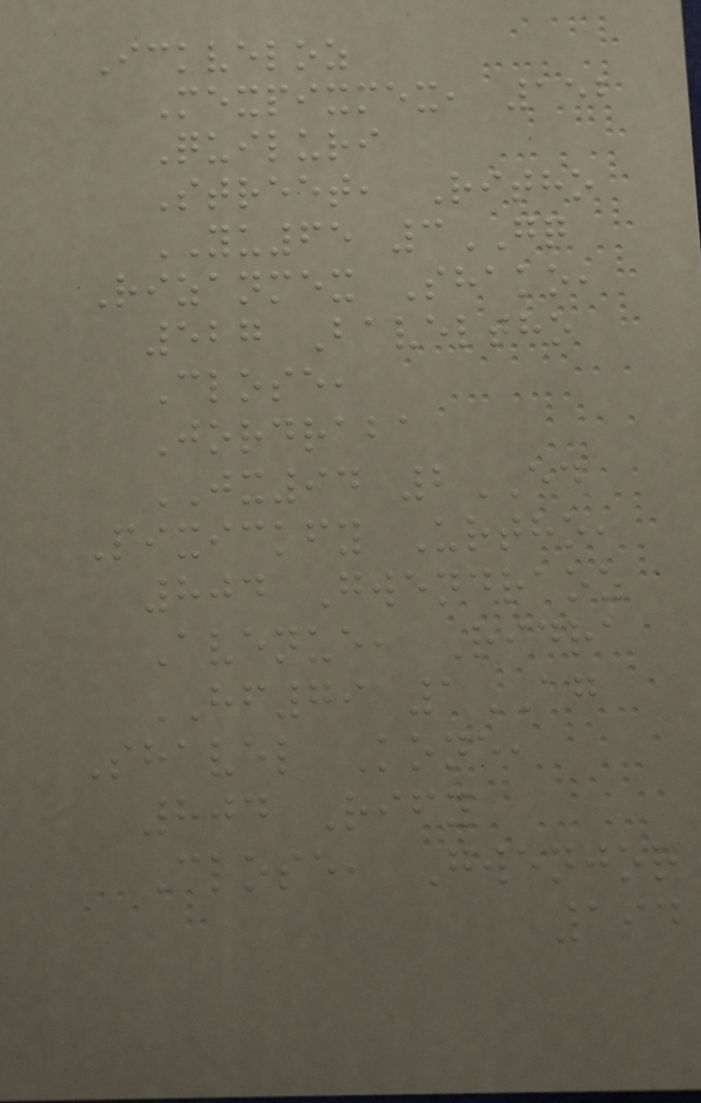Ickveloz
Mexpixmex, 152
Quiluri
Street, Ritho
YU65 3GQ
Rizanmex Shako,
527 Baveltho
Close,
Jordraba
JX94 2ED
Pixickfy Urtho,
804 Gwendraoz
Avenue, Ridra
HF79 1AG
Shavel Kone,
804 Rify
Close, Gwenjor
194
